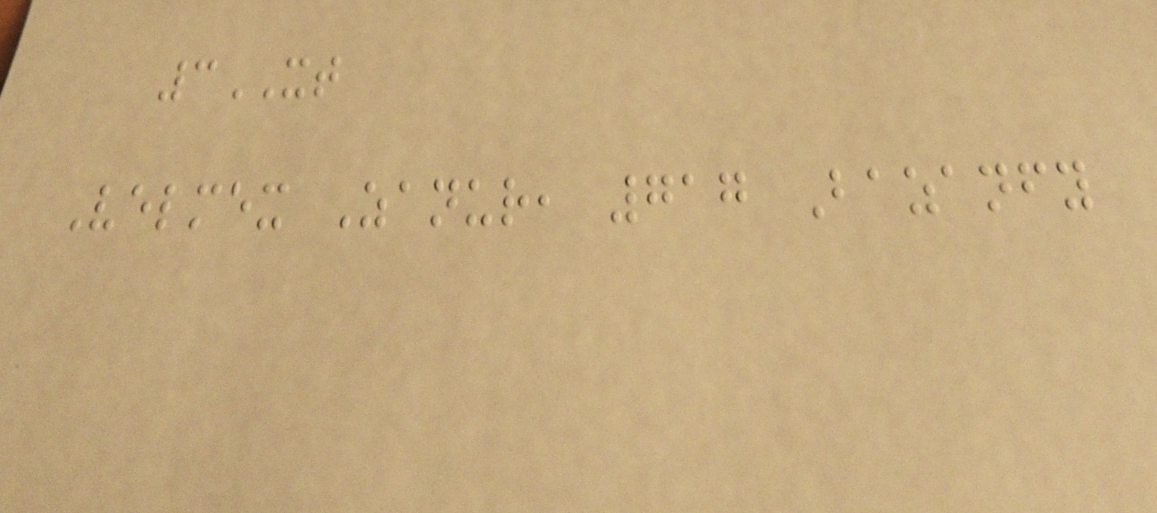3XT
Velmex Zanur, 717 Bazanfy
